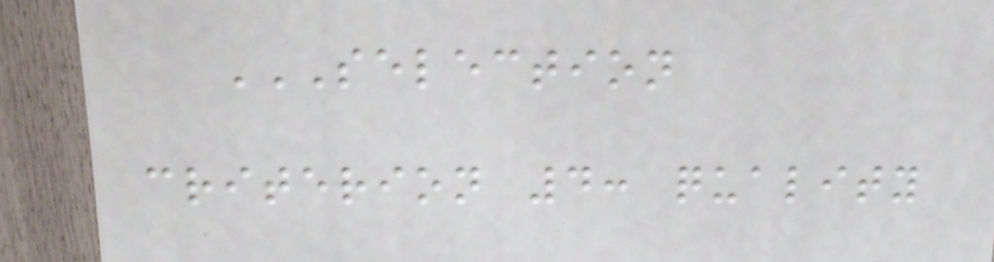SELECTION
CRITERION 4: QUALITY
